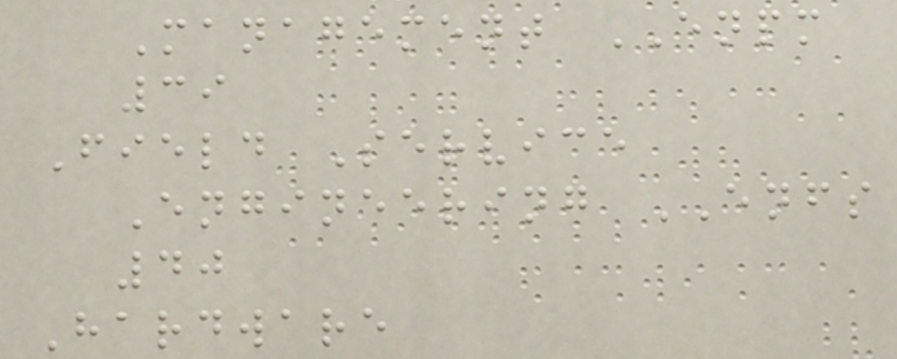Management ENPM
39
Field Service
Engineering ENFS
40
Hardware
